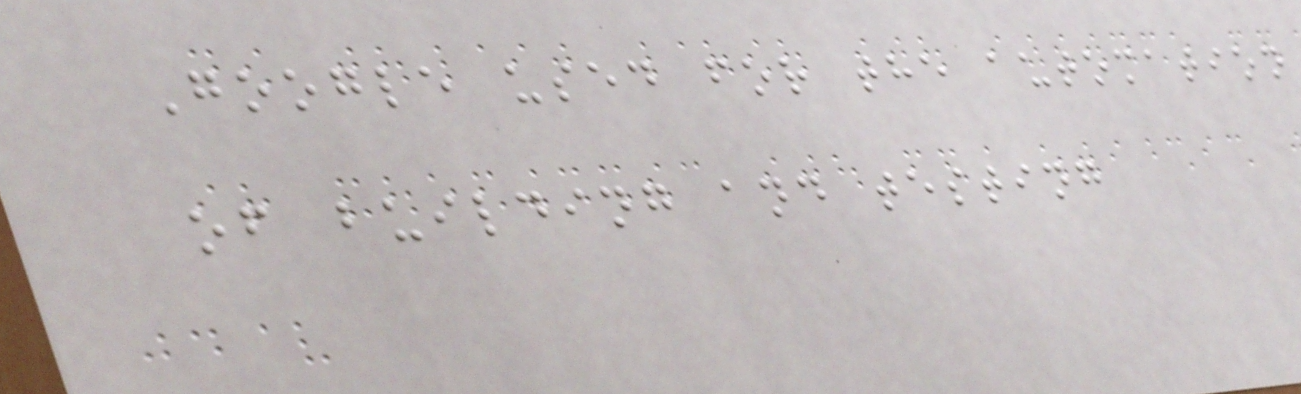Google used for the automation
of building and testing
